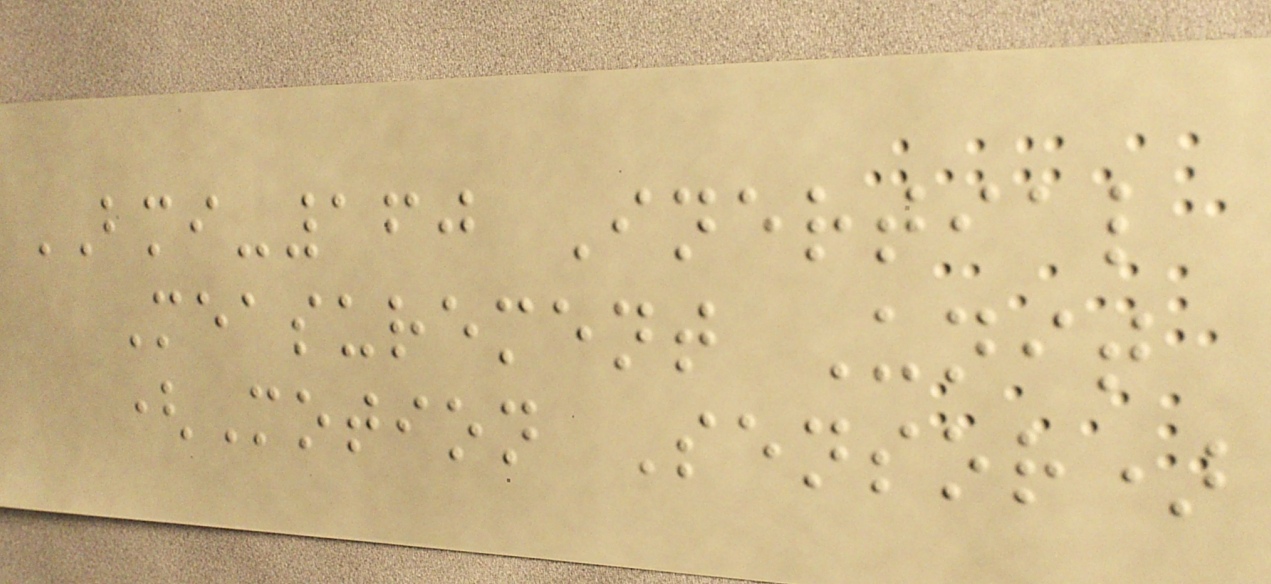BMI-160 Inertial
Measurement Unit
(Motion Sensor)
